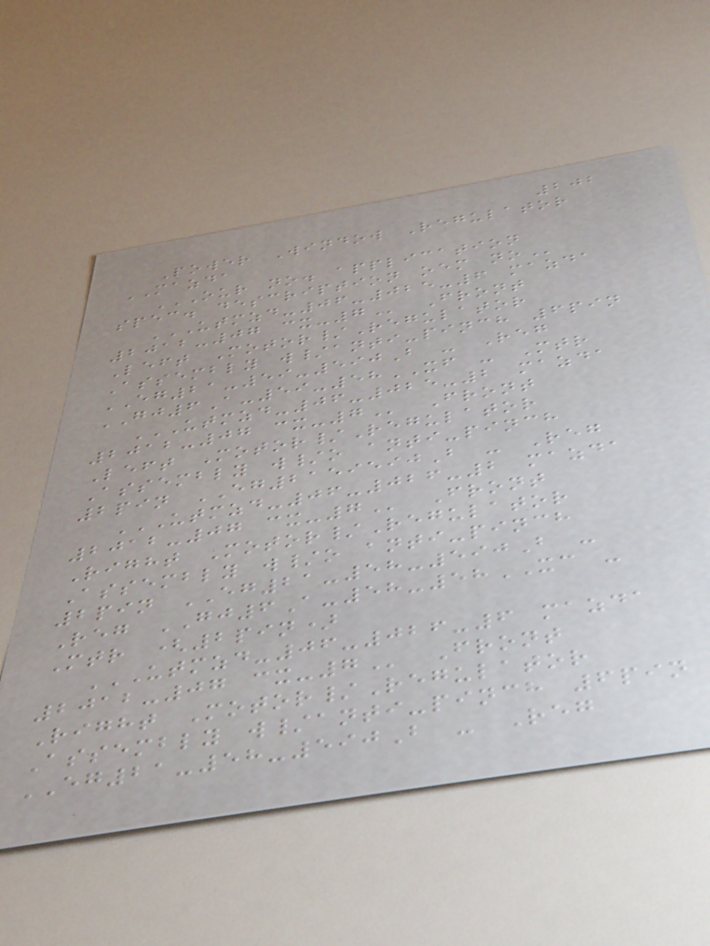202
Power Window Regulator
MAZDA
OUR NO. APPLICATION
SPEC. DESCRIPTION OEM NO
UTMZD-06-025-6 MAZDA
2012-07 CX-7 Front
Left Motor/Regulator
Assembly w/anti-pinch 6pin
EG21-59-590B - Reg
GJ6A-59-58XF - Mtr
UTMZD-06-025-2 MAZDA
2012-07 CX-7 Front
Left Motor/Regulator
Assembly w/o anti-pinch
2pin EG2159590B - Reg
UTMZD-06-026-2 MAZDA
2012-07 CX-7 Front
Right Motor/Regulator
Assembly w/o anti-pinch
2pin EG21-58-590B -
Reg GJ6A-58-58XC -
Mtr (2pin)
UTMZD-06-026-6 MAZDA
2012-07 CX-7 Front
Right Motor/Regulator
Assembly w/anti-pinch 6pin
EG21-58-590B - Reg
